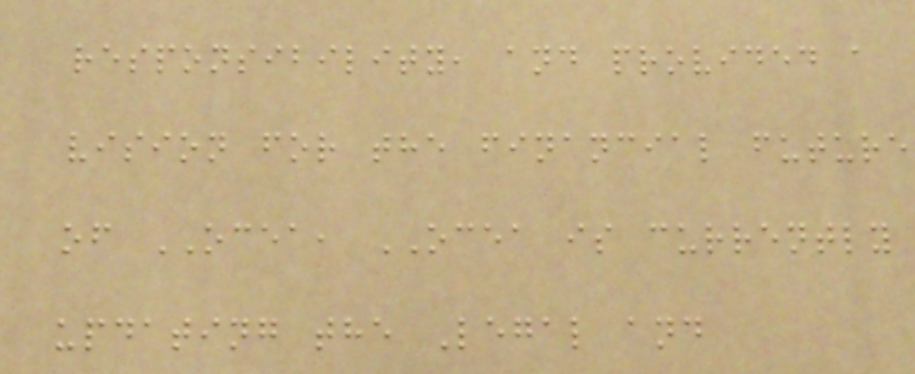responsibility, and provided a
vision for the financial future
of OCEA, OCEA is currently
updating the Legal and
